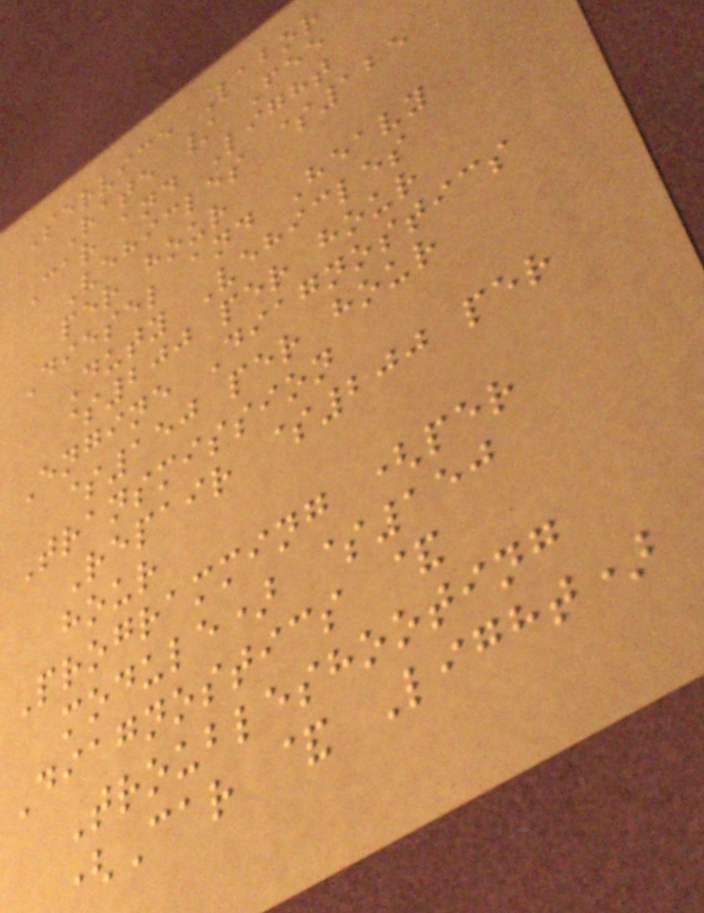Service Labor
Rate / Fee
Car and Light
Vehicles $125
per hour
Diesel and Heavy
Duty Vehicles
$200 per hour
Engine Diagnostics
$150 per hour
Transmission
Repair $200 per
hour
Programming (per
module) $150
Diagnostics &
Troubleshooting
(Car & Light)
